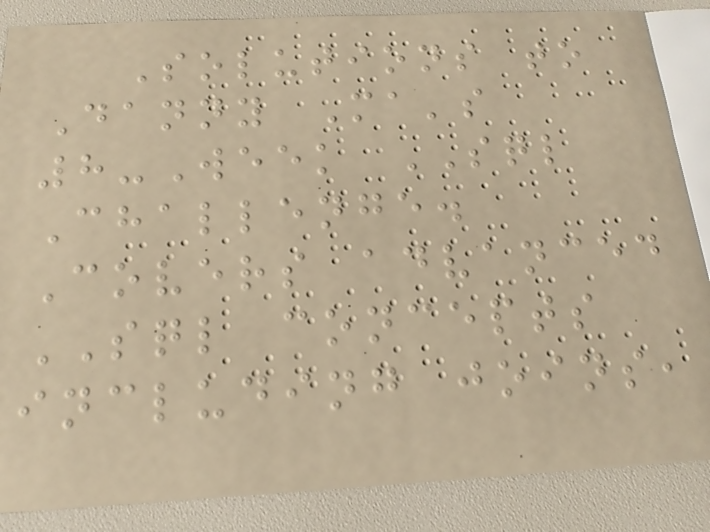Solutions to
Danny Ma's
8-Week SQL
Challenge.
Covers advanced
SQL concepts
including joins,
